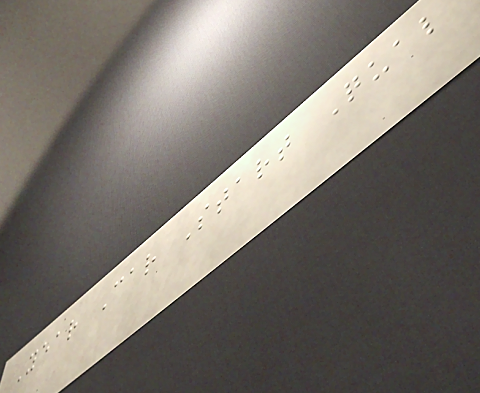Year Car Start Qual
